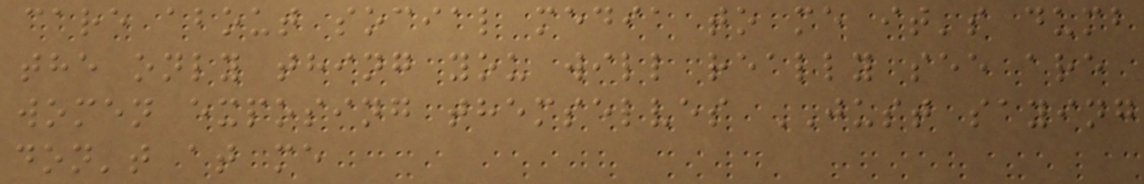care about social media to me it's dumb
the only thing you will really see are
women exposing themselves JUST saying
don't at me
